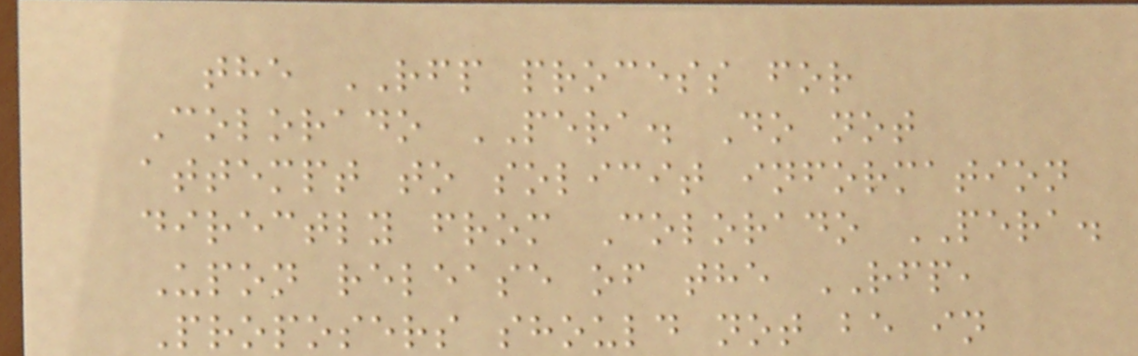the RFP process for
Colorado PERA. Do not
attempt to solicit information
directly from Colorado PERA.
Upon release of the RFP,
Proposers should not be in
